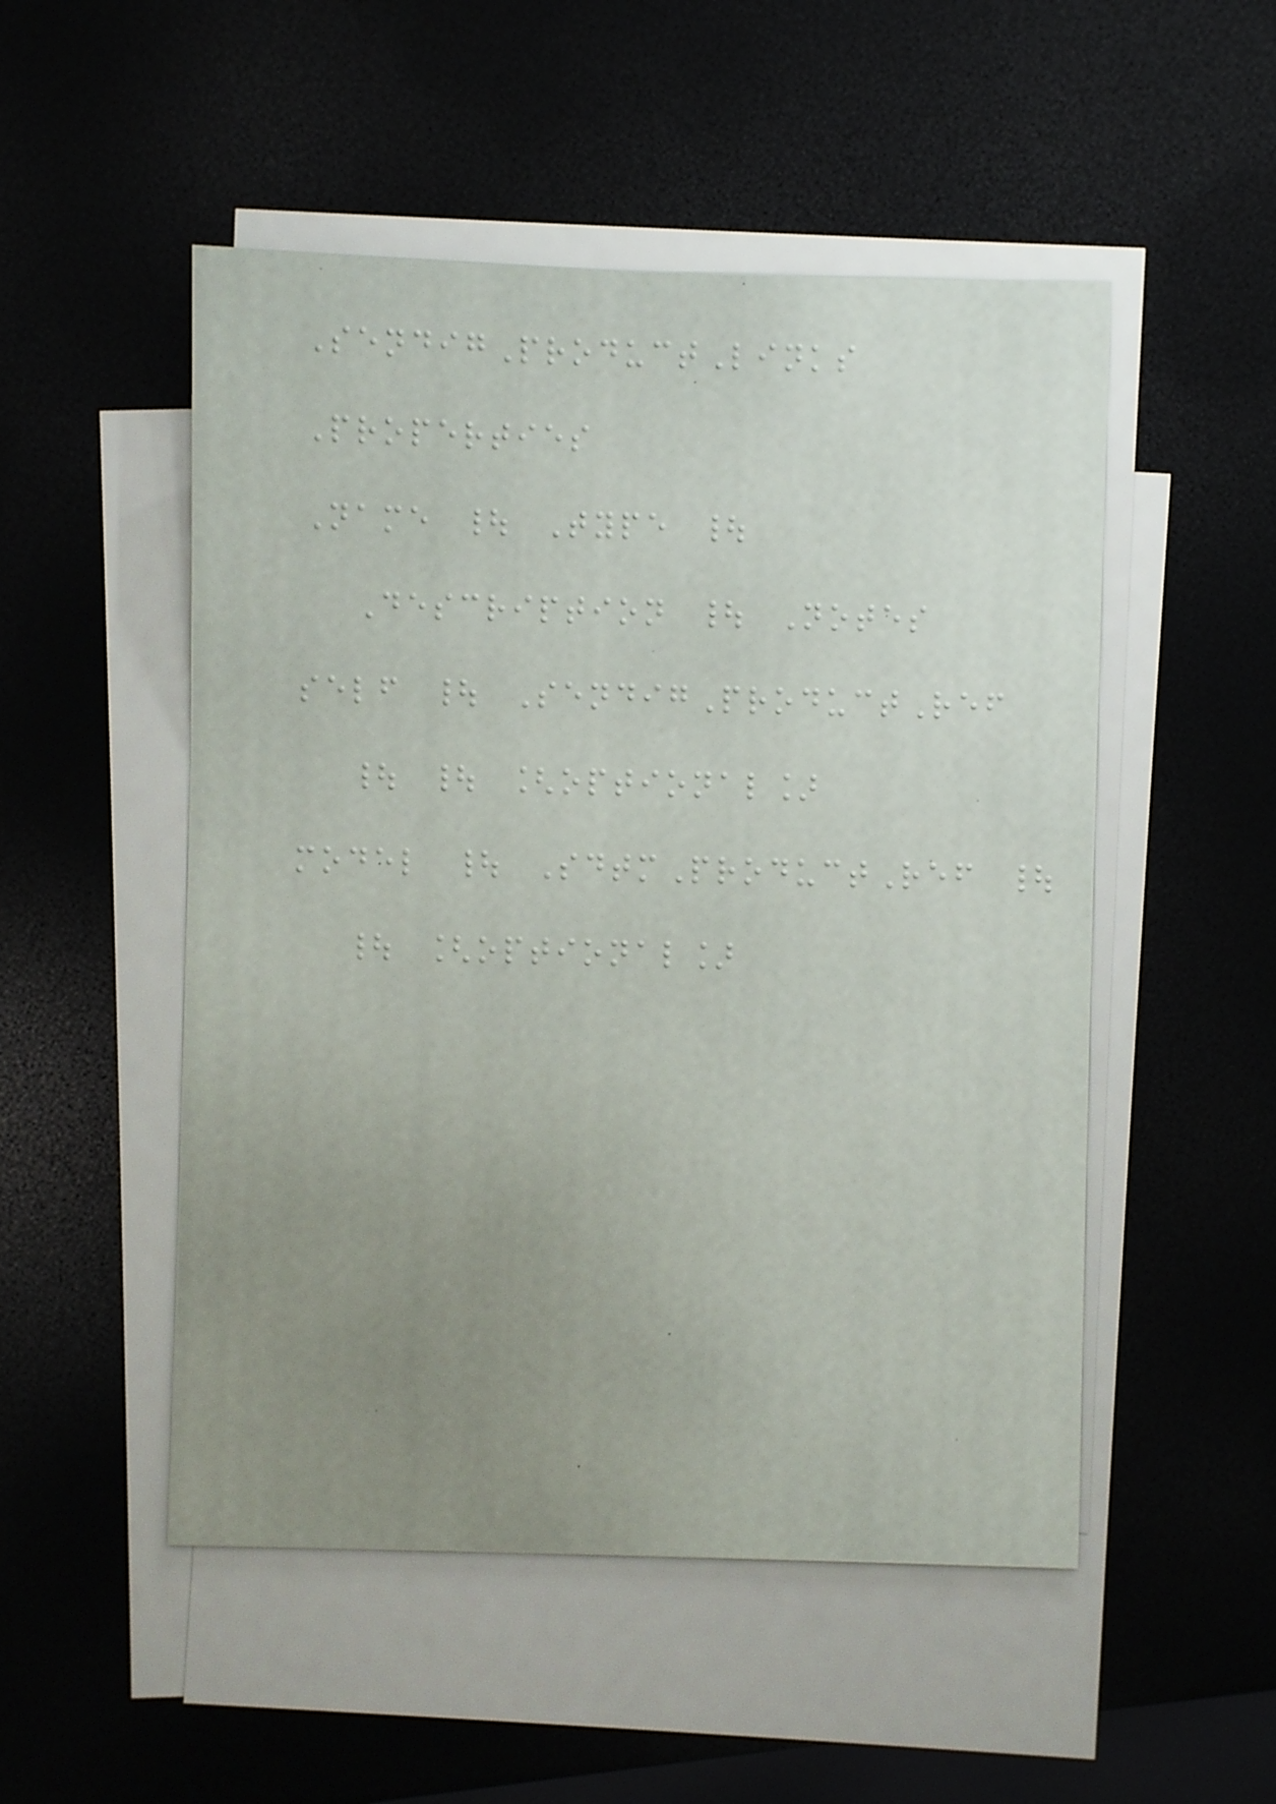SendigProductLinks
Properties
Name | Type |
Description | Notes
self | SendigProductRef
| | [optional]
model | SdtmProductRef |
| [optional]
